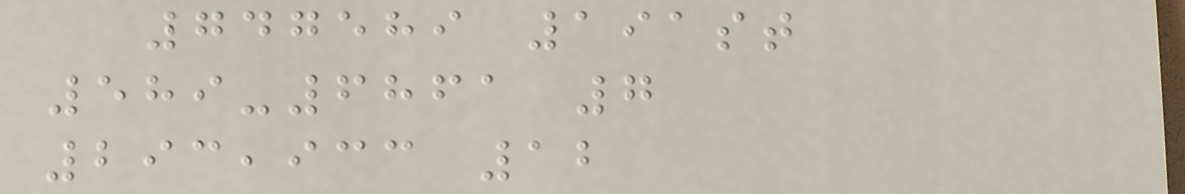747589 191st
589-6861 7
293,933 12
